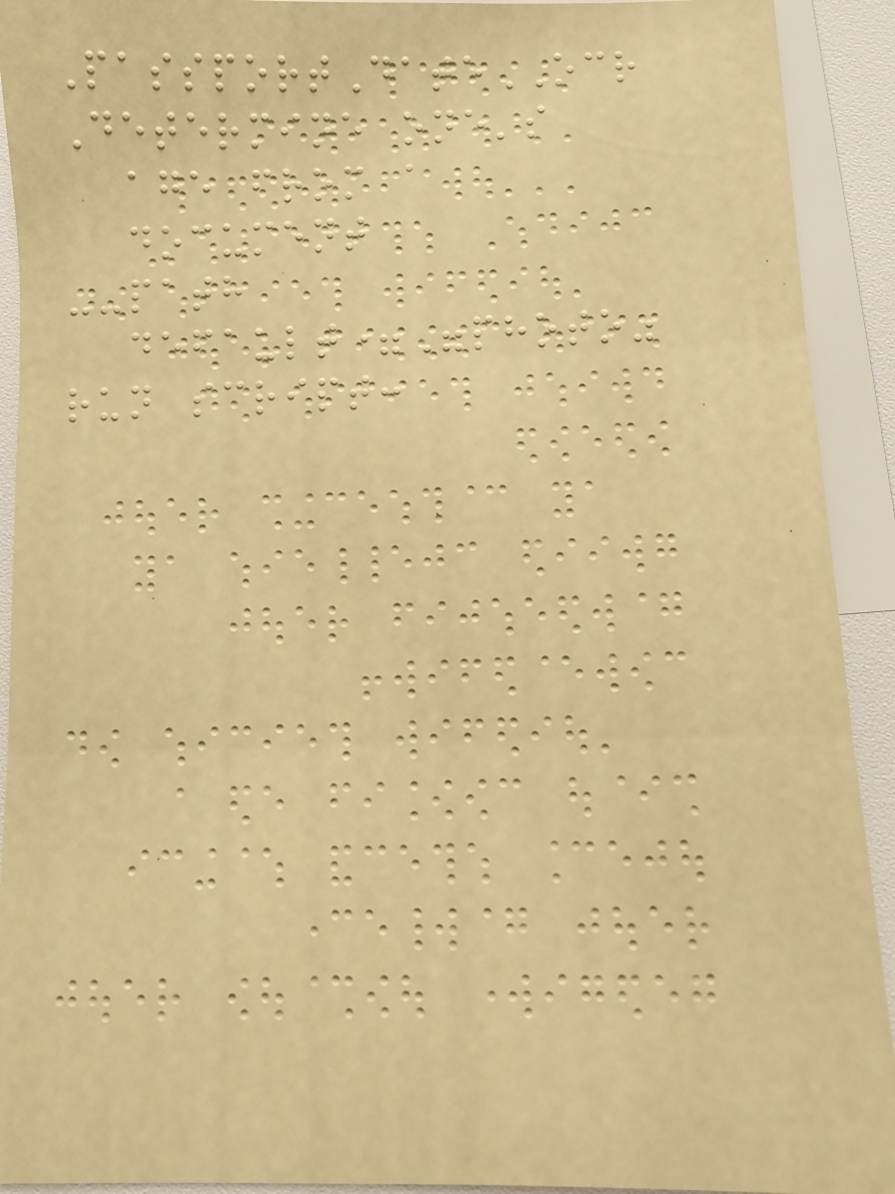PassportDateOCR
Determine one's
age from a
document
--path
default="photo"
run script:
